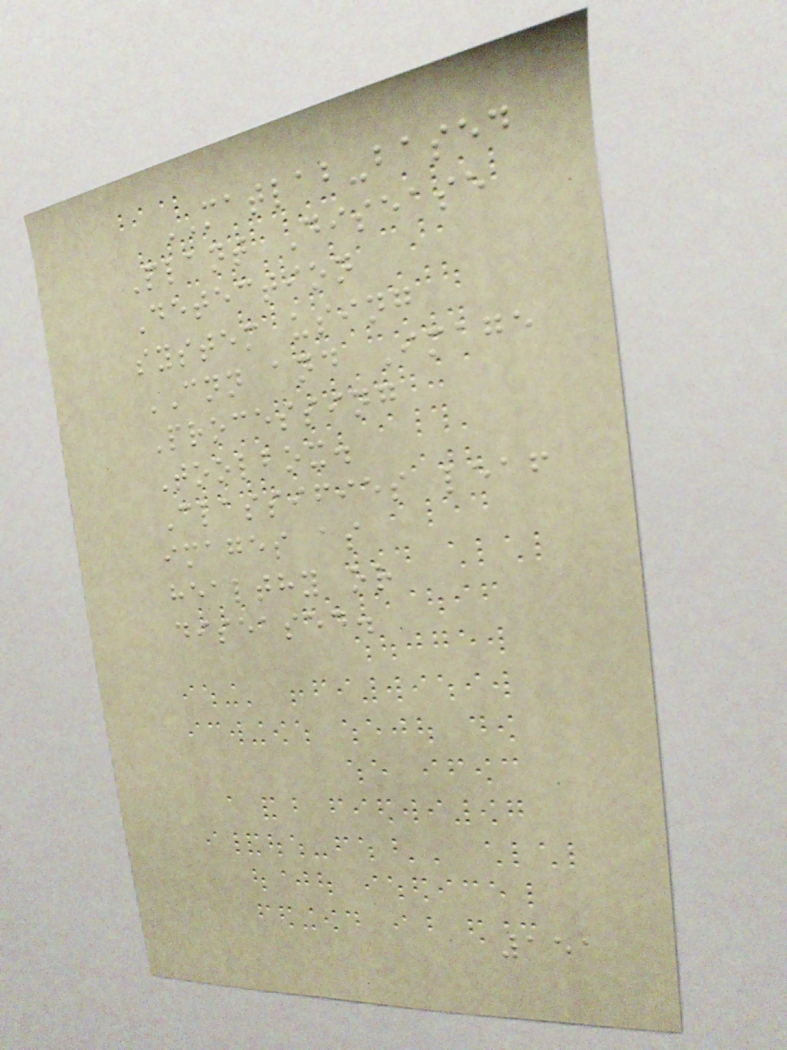MATLAB-based
Plant Disease
Detection
system using
CNN and Image
Processing
Toolbox.
Classifies leaf
images as
healthy or
diseased.
151
